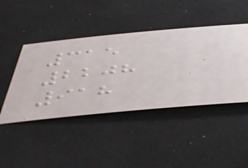315
2208
918
